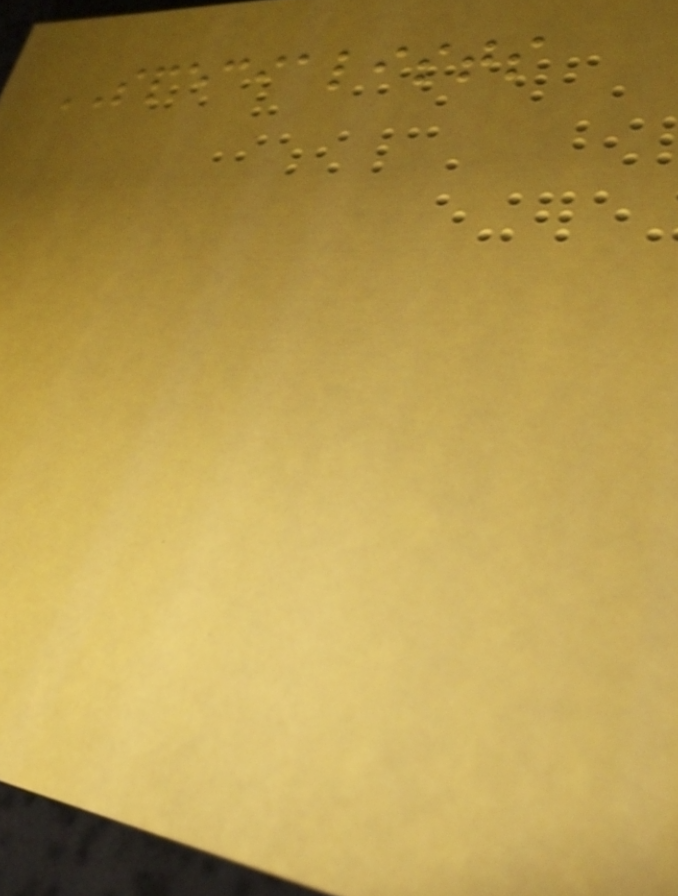SPECIALISTS
